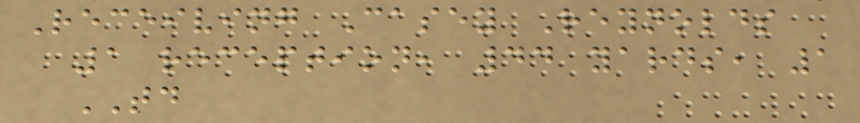Receiving Casey Reynolds
1 reception, 44 yards, 1
TD
